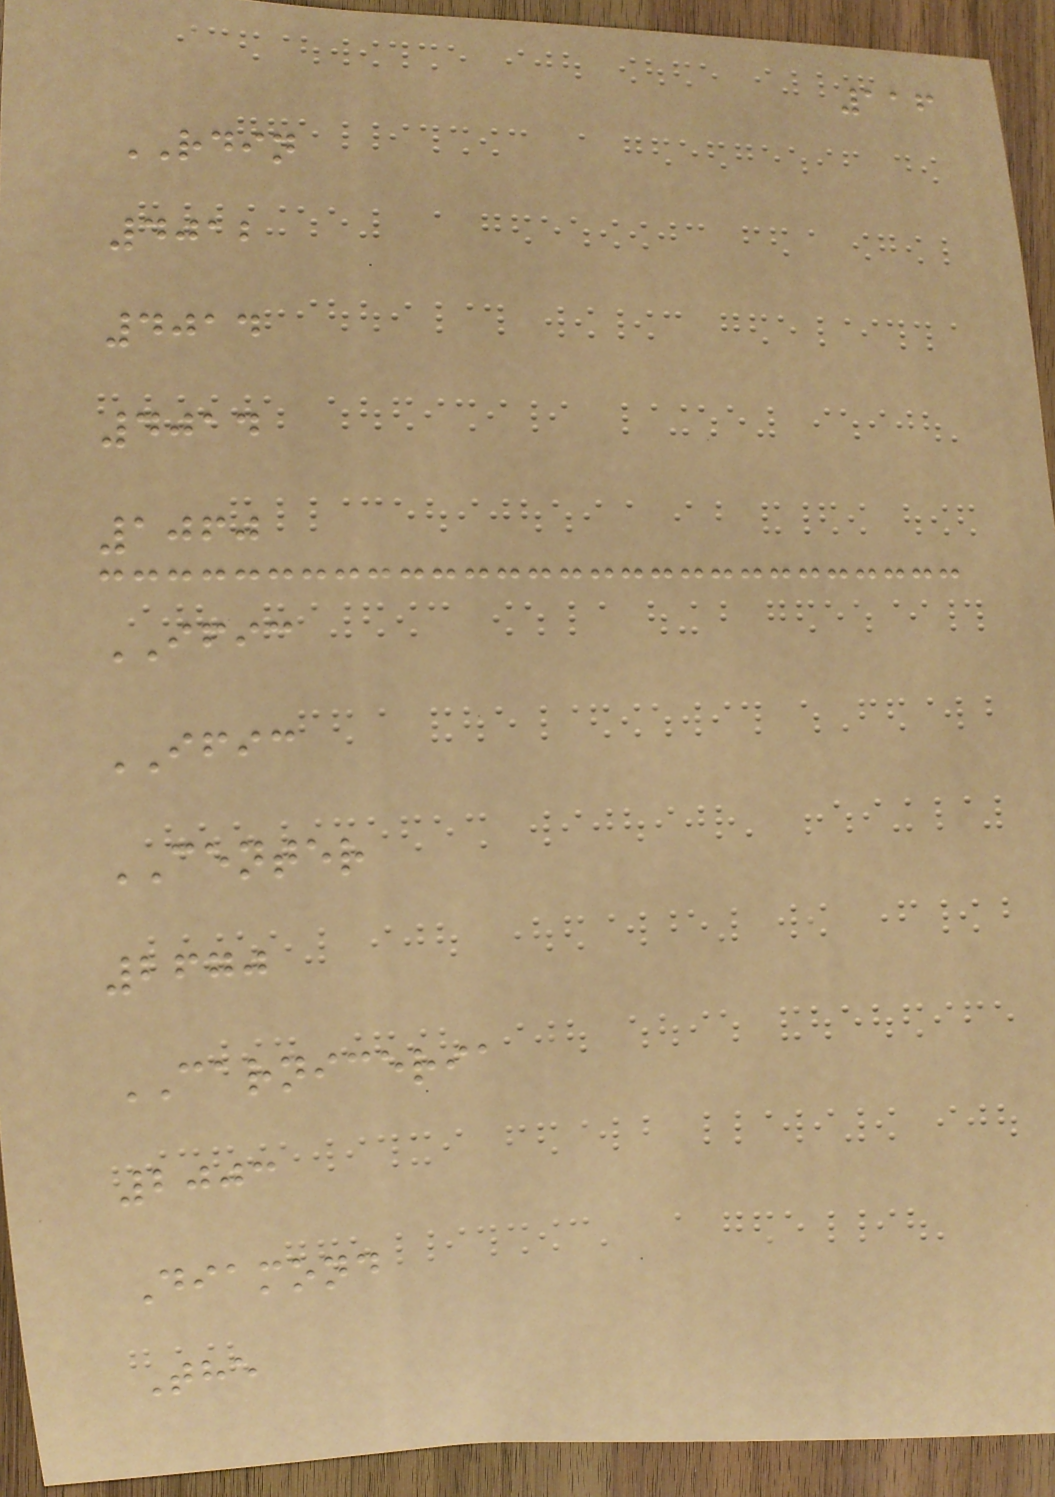116
RDIN
4012
4014
4014
1060
IFIC
IFIC
CENTER
2670
CARNICERIA
2003
Diamond
The
